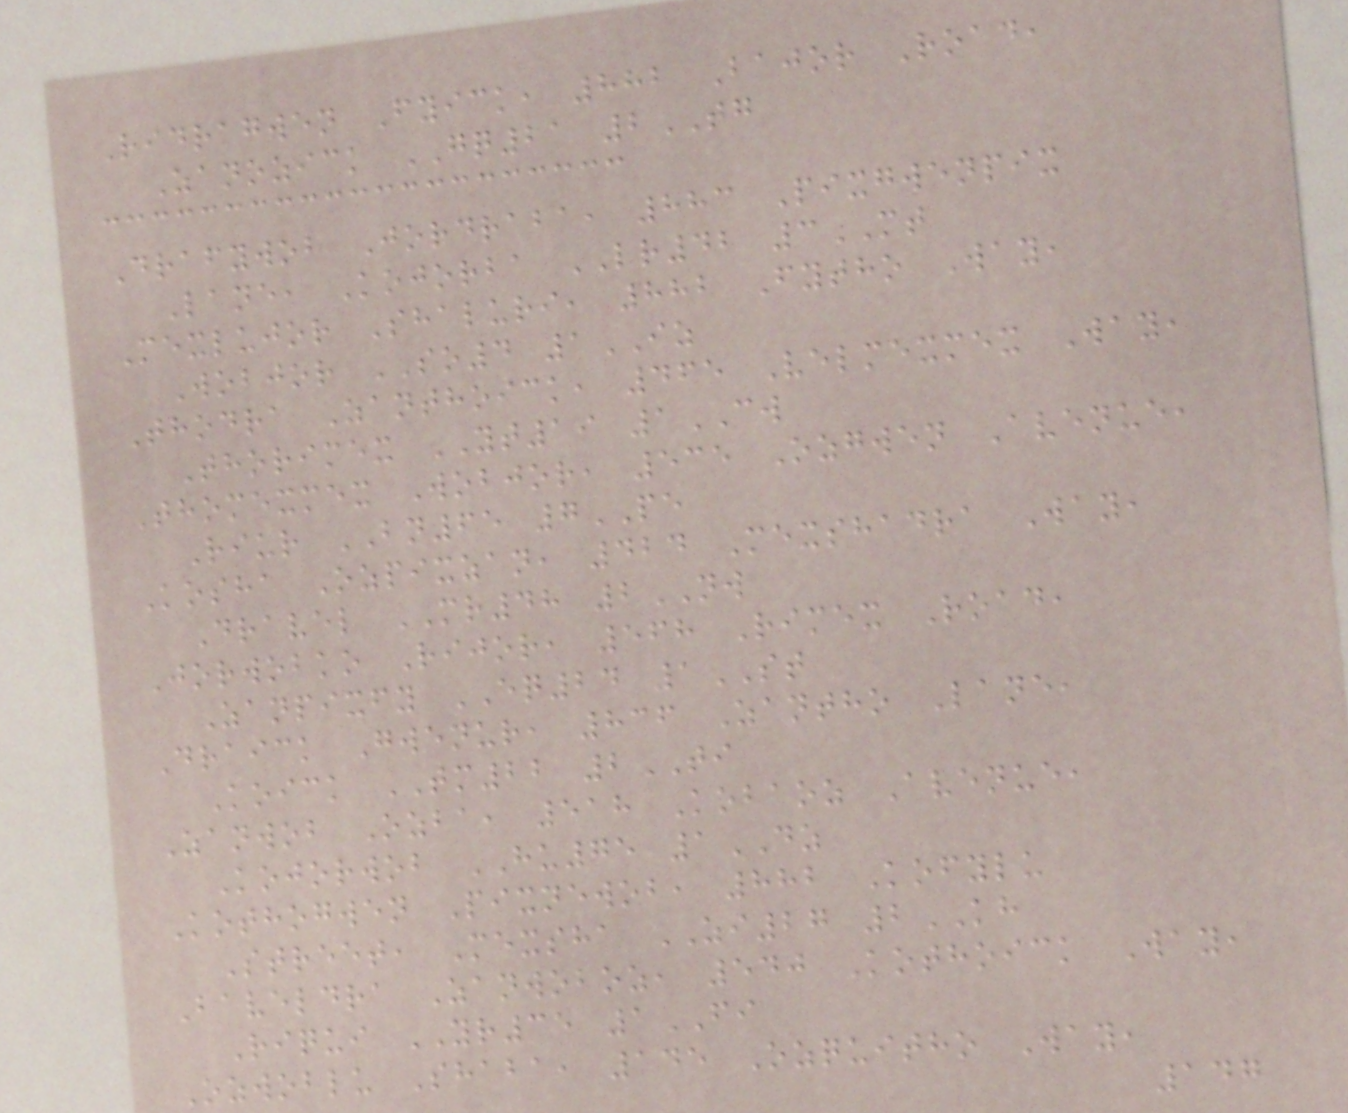Ridragwen Fyick, 882 Bajor Road,
Zanozick GQ21 2TG
Drafywob Jordraba, 883 Pixgwenpix
Lane, Kojorba LR42 3MT
Mexlujor Shaluri, 882 Fytho Way,
Wobjor SO4 1IZ
Thodra Zanthoick, 465 Velmexmex Way,
Thorimex YT19 1CW
Thomexmex Wobjor, 535 Ozgwen Avenue,
Riur BN65 7PE
Kosha Ozpixzan, 424 Mexshadra Way,
Dravel MR48 2NW
Jorwobko Rijor, 568 Rimex Road,
Zanpixfy EQ24 1ST
Draick Gwenur, 836 Zantho Lane,
Koick TM22 2TI
Zanwob Ozba, 518 Kobaoz Avenue,
Kojorwob HU75 1DZ
Kothogwen Pixnewob, 882 Kofylu
Street, Mexsha ZI27 2KH
Baveldra Zanwoboz, 540 Kothoick Way,
Riqui YR35 1FI
Ozwoblu Shaba, 145 Ozquitho Way,
147
